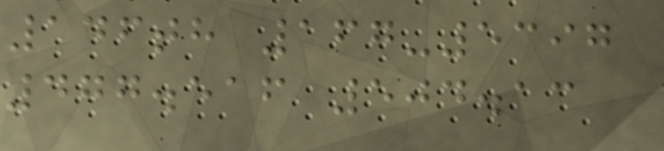146th 167-5397
477.516 504.13
